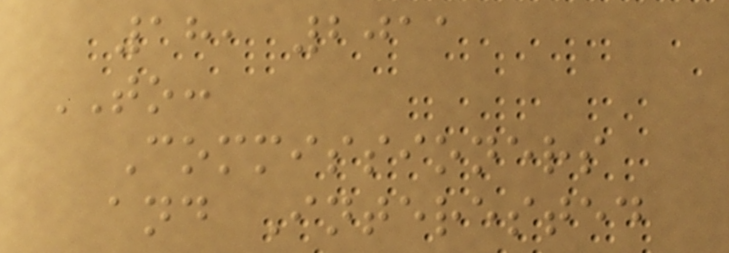18, 2011
TO:
Commissioners
and Interested
